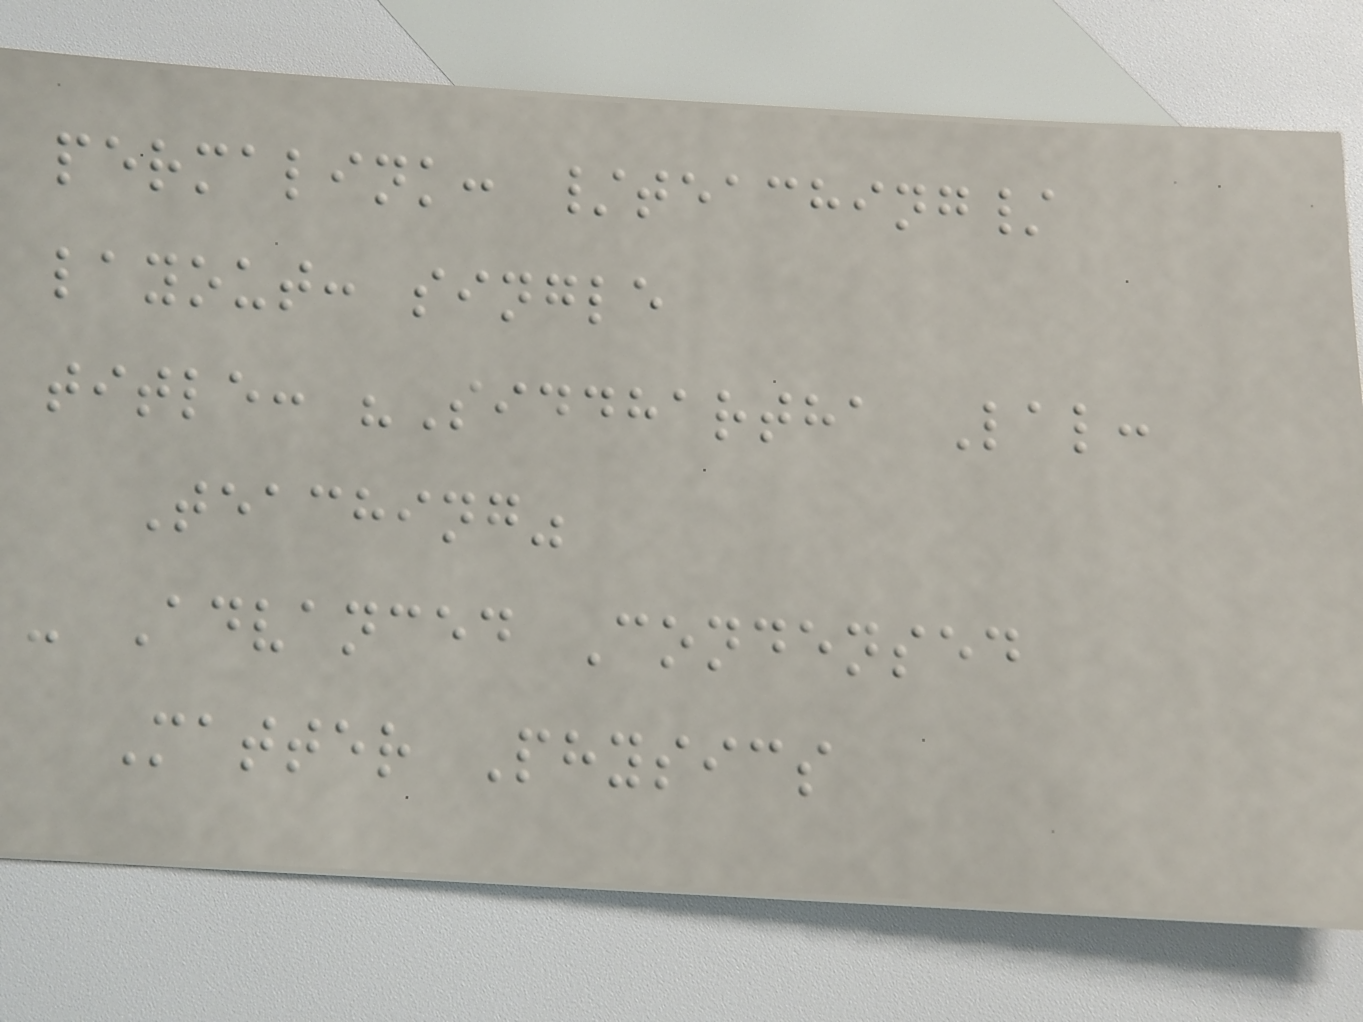permalink: /teaching/
layout: single
title: "Siddhartha Lal:
Teaching"
- Advanced Condensed
Matter Physics
